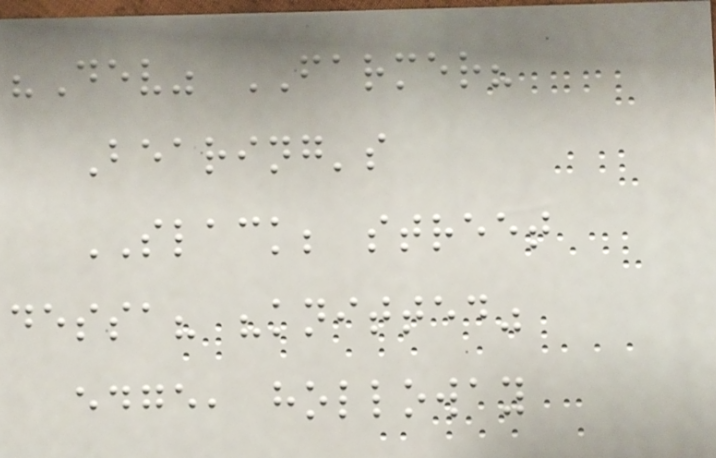"Dev" FARMER?
Bearing's
SLACK; street
dessa? "knitted"
edge, holloway
